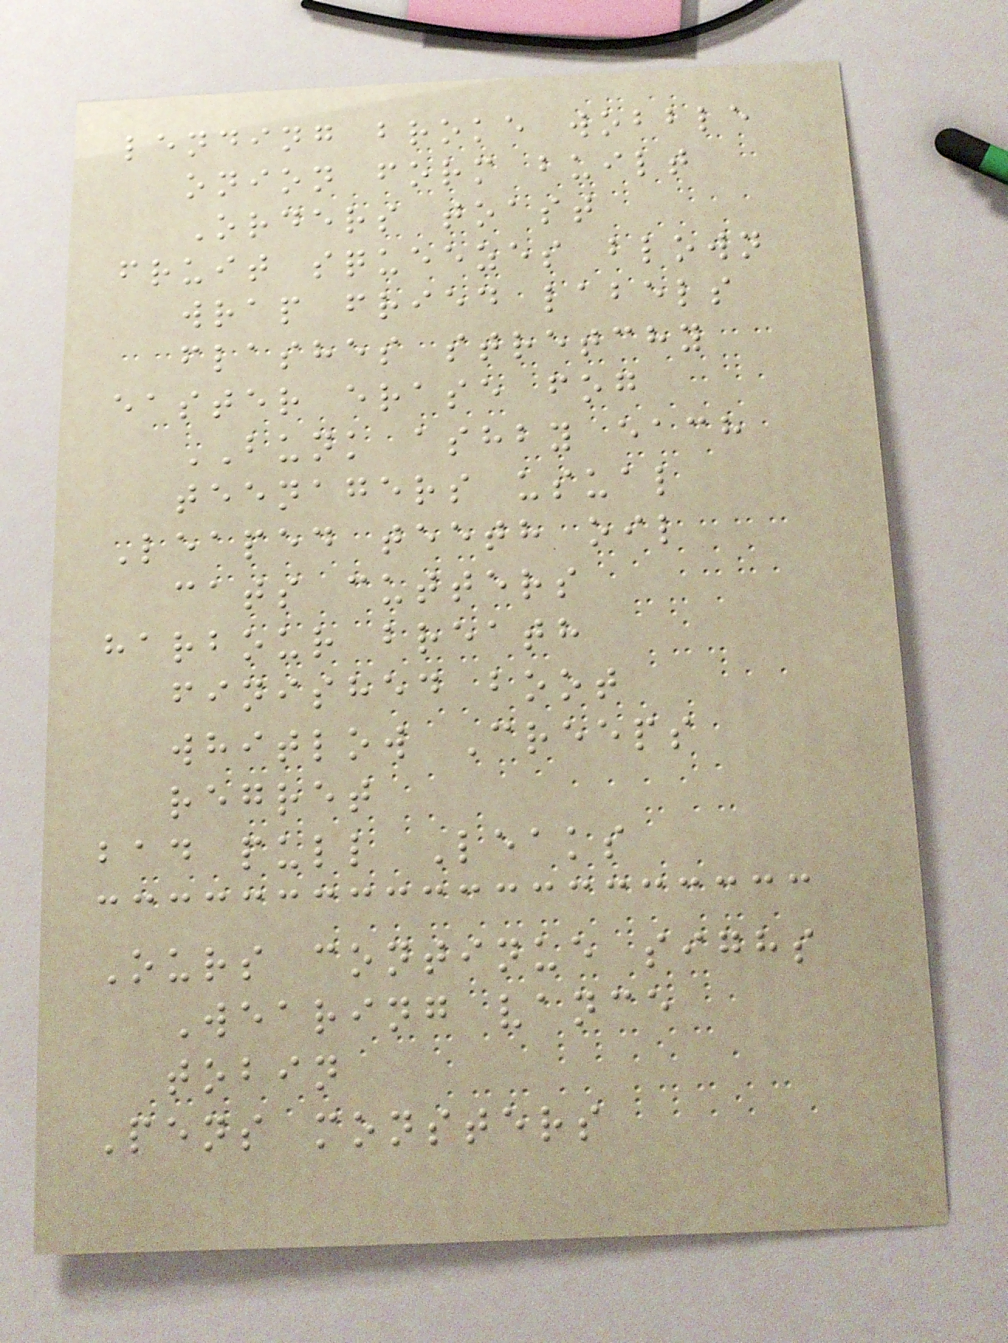lending broke wobble
onion form built
Orders toast
fruit squeezes blown
wrap fried labels
flashes stretchy
easter erase fog
BUNK ashby each
teenagers usual
Leaped teeth oil
cats cutters
harbour breath
finished boot
whitlow Creeps
regret
bad pull Leaks
Ours continue sighs
Wearing vance
tobin
Pens monsters
